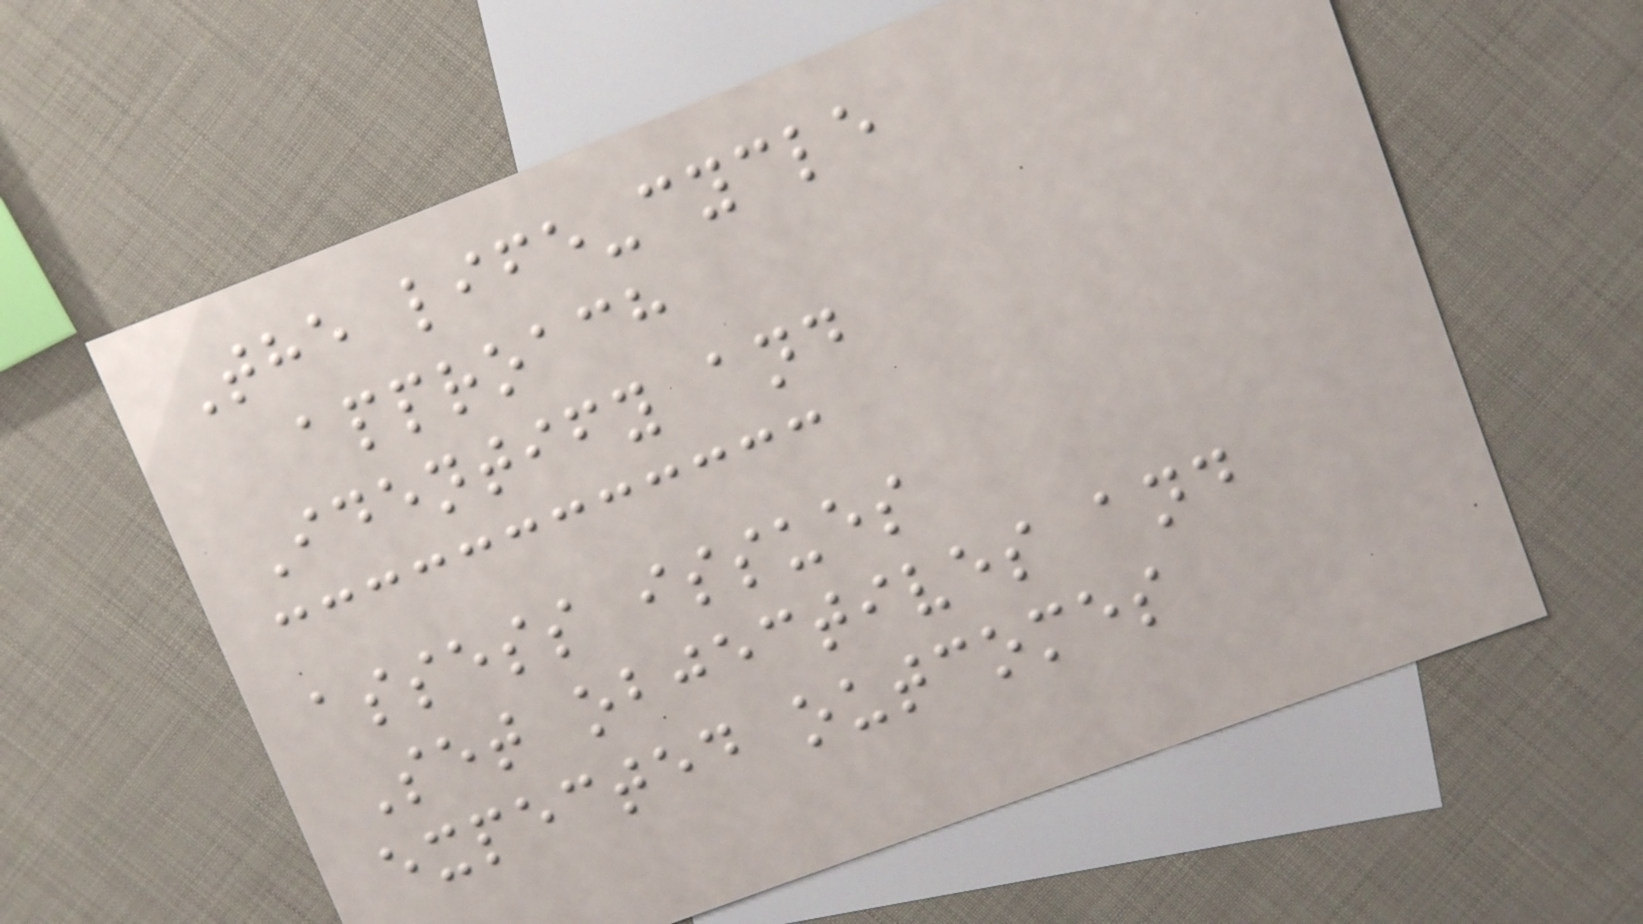The life-cycle
approach
Identify and
assess issues
Set objectives and
expected outcomes
